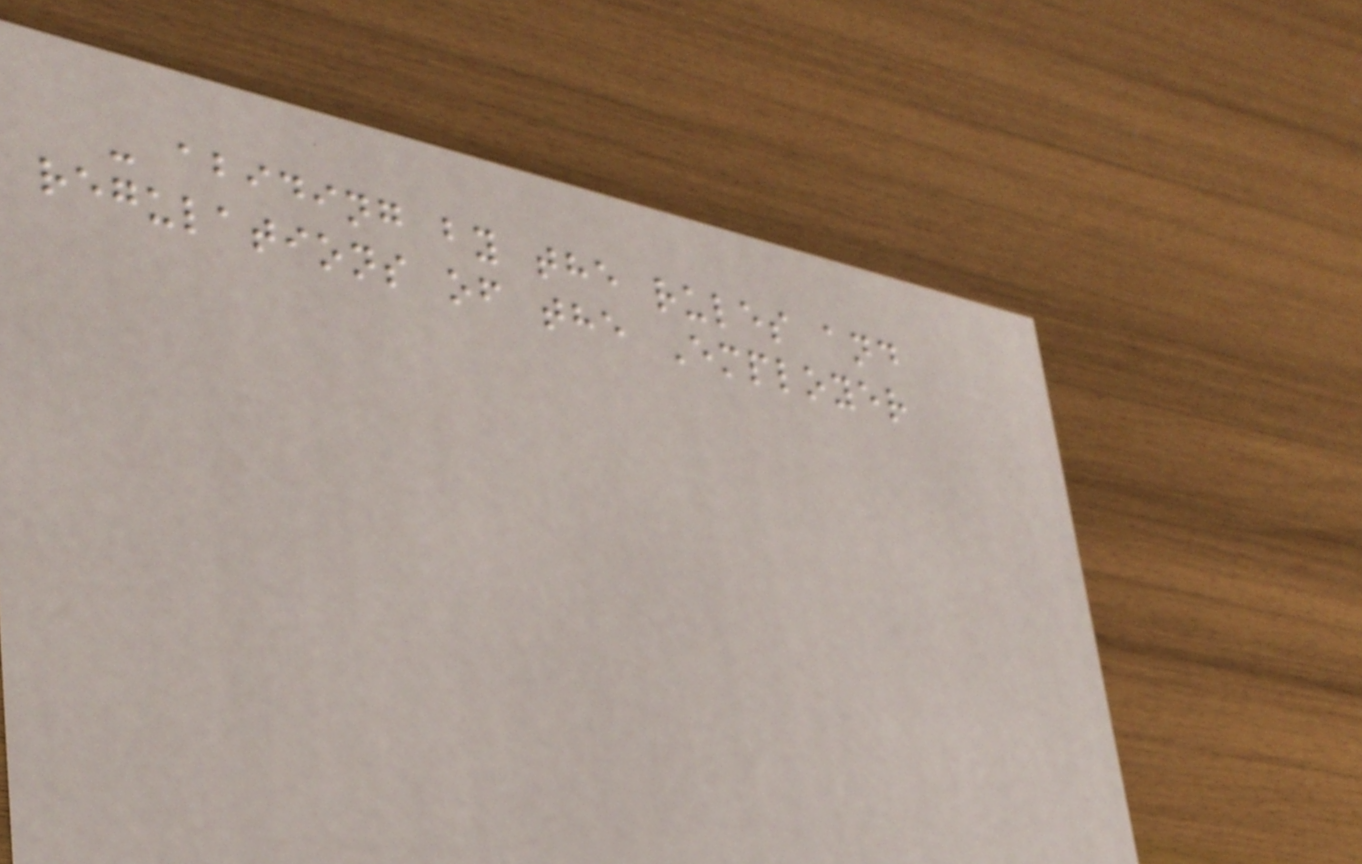- abiding by the rules and
regulations of the Employer
